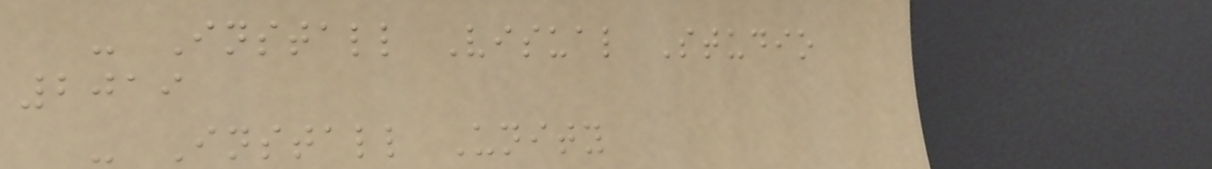- Install Visual Studio
2019
- Install Unity
